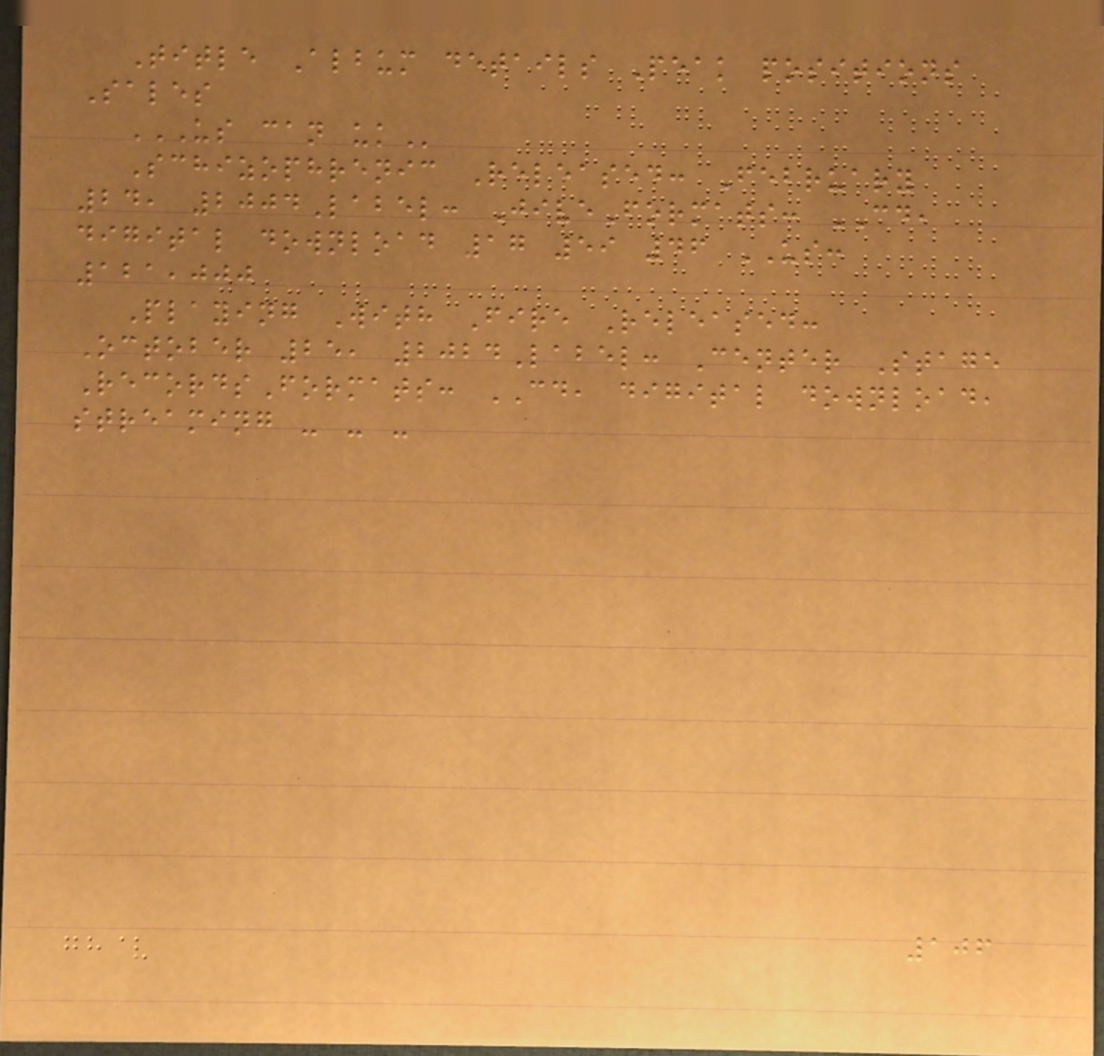Title Album details Peak positions
Sales
US CAN UK
Schizophrenic Released: February
24, 2004Label: JiveFormats: CD,
digital download 17 59 46 US:
121,000
Playing With Fire Released:
October 25, 2024Label: Center Stage
RecordsFormats: CD, digital download,
streaming - - -
106
